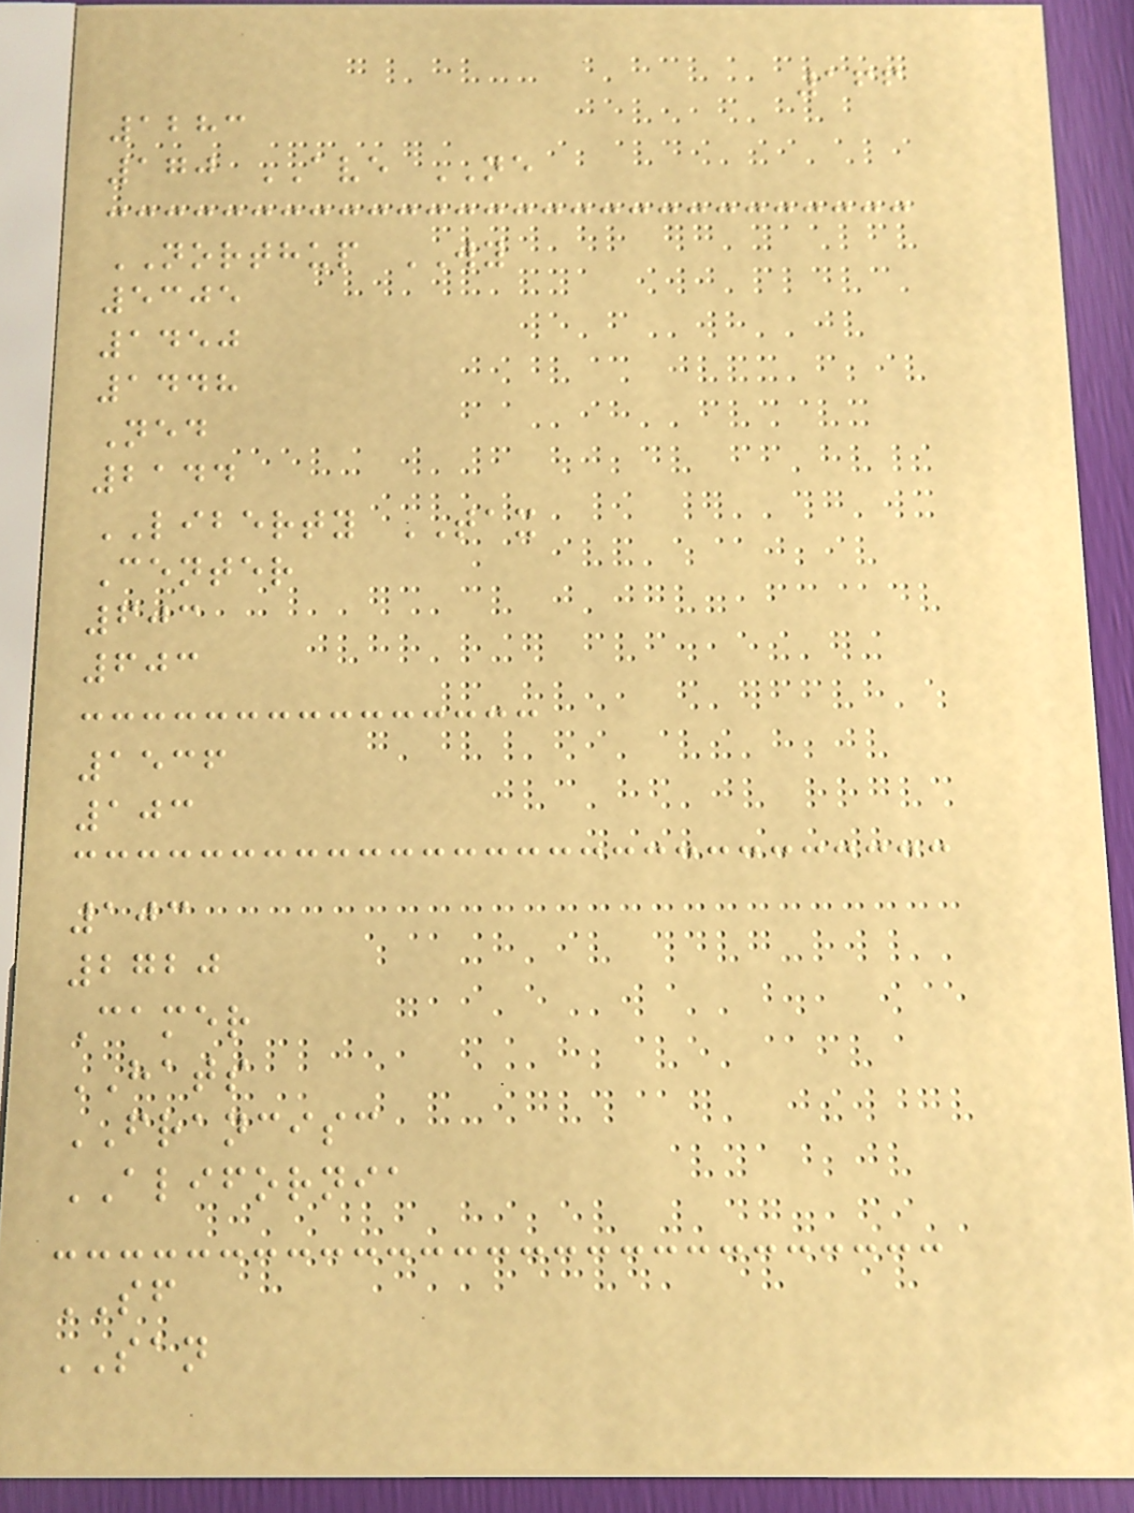166
1283
170 AVE NE
NORTHUP WY
5305
1450
1448
Ned
2144
LIBERTY TAX
Center
603
603
1536
103
103
2720
Camer
HATS
FRANCISC
ALIFORNIA
SF
SAN
